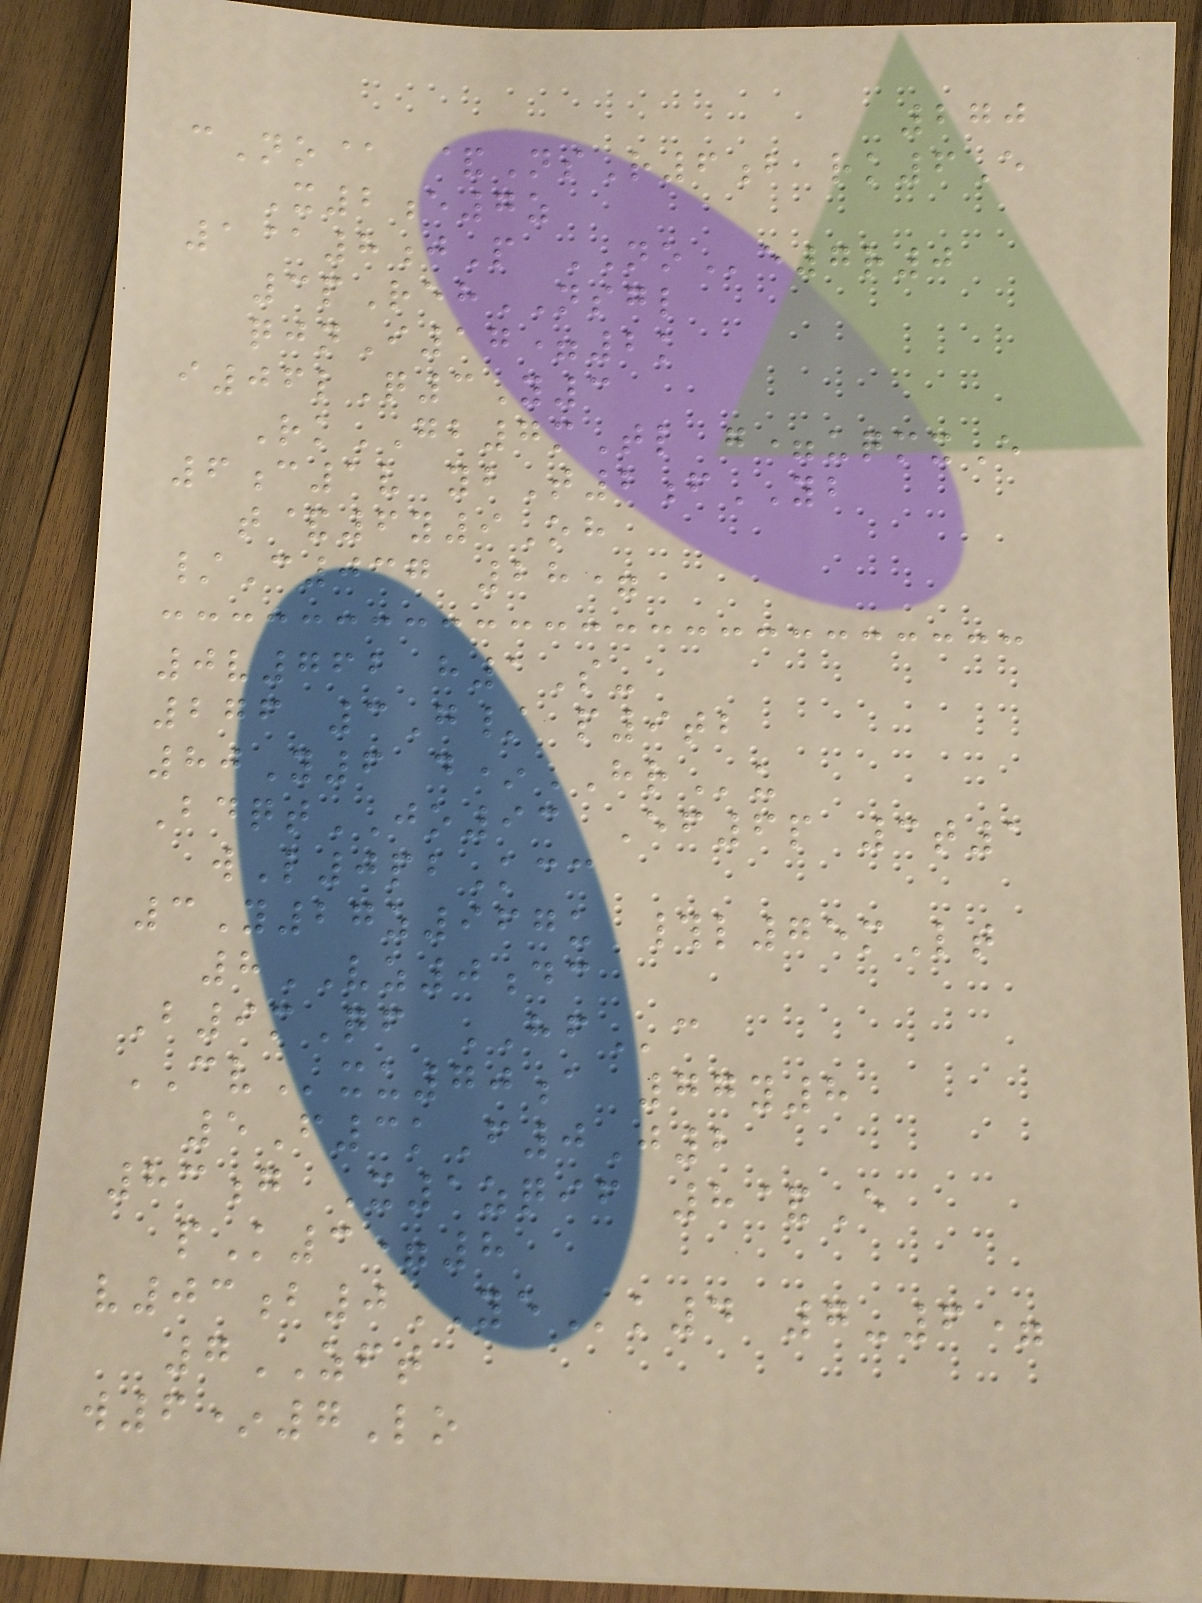270
cNo@ &NsR6b rk6E
X2e7z
1@8jP NOe7r0
3pRehNSGL
qjnI17=2k
i06lQ3Y3
RkGB7mTl g=uqmxE
6c1v ybT2fYB
t&6y9Oh
/C037 28=
0v762 h1S-
276 3G/ p9tb
80Y6 d*HRu
BdqtJO93 Ef6p 3t1
wL0pbKcc
3Y27z967u #l75mLt
8VZ0dc
B9mQf HFc
CVxu70a 77y8
5F3kF0J2
83g X1zqif 8&E
pK3=8
v03b0YEk4 7-6=
7ZFT
w6*7Lo
